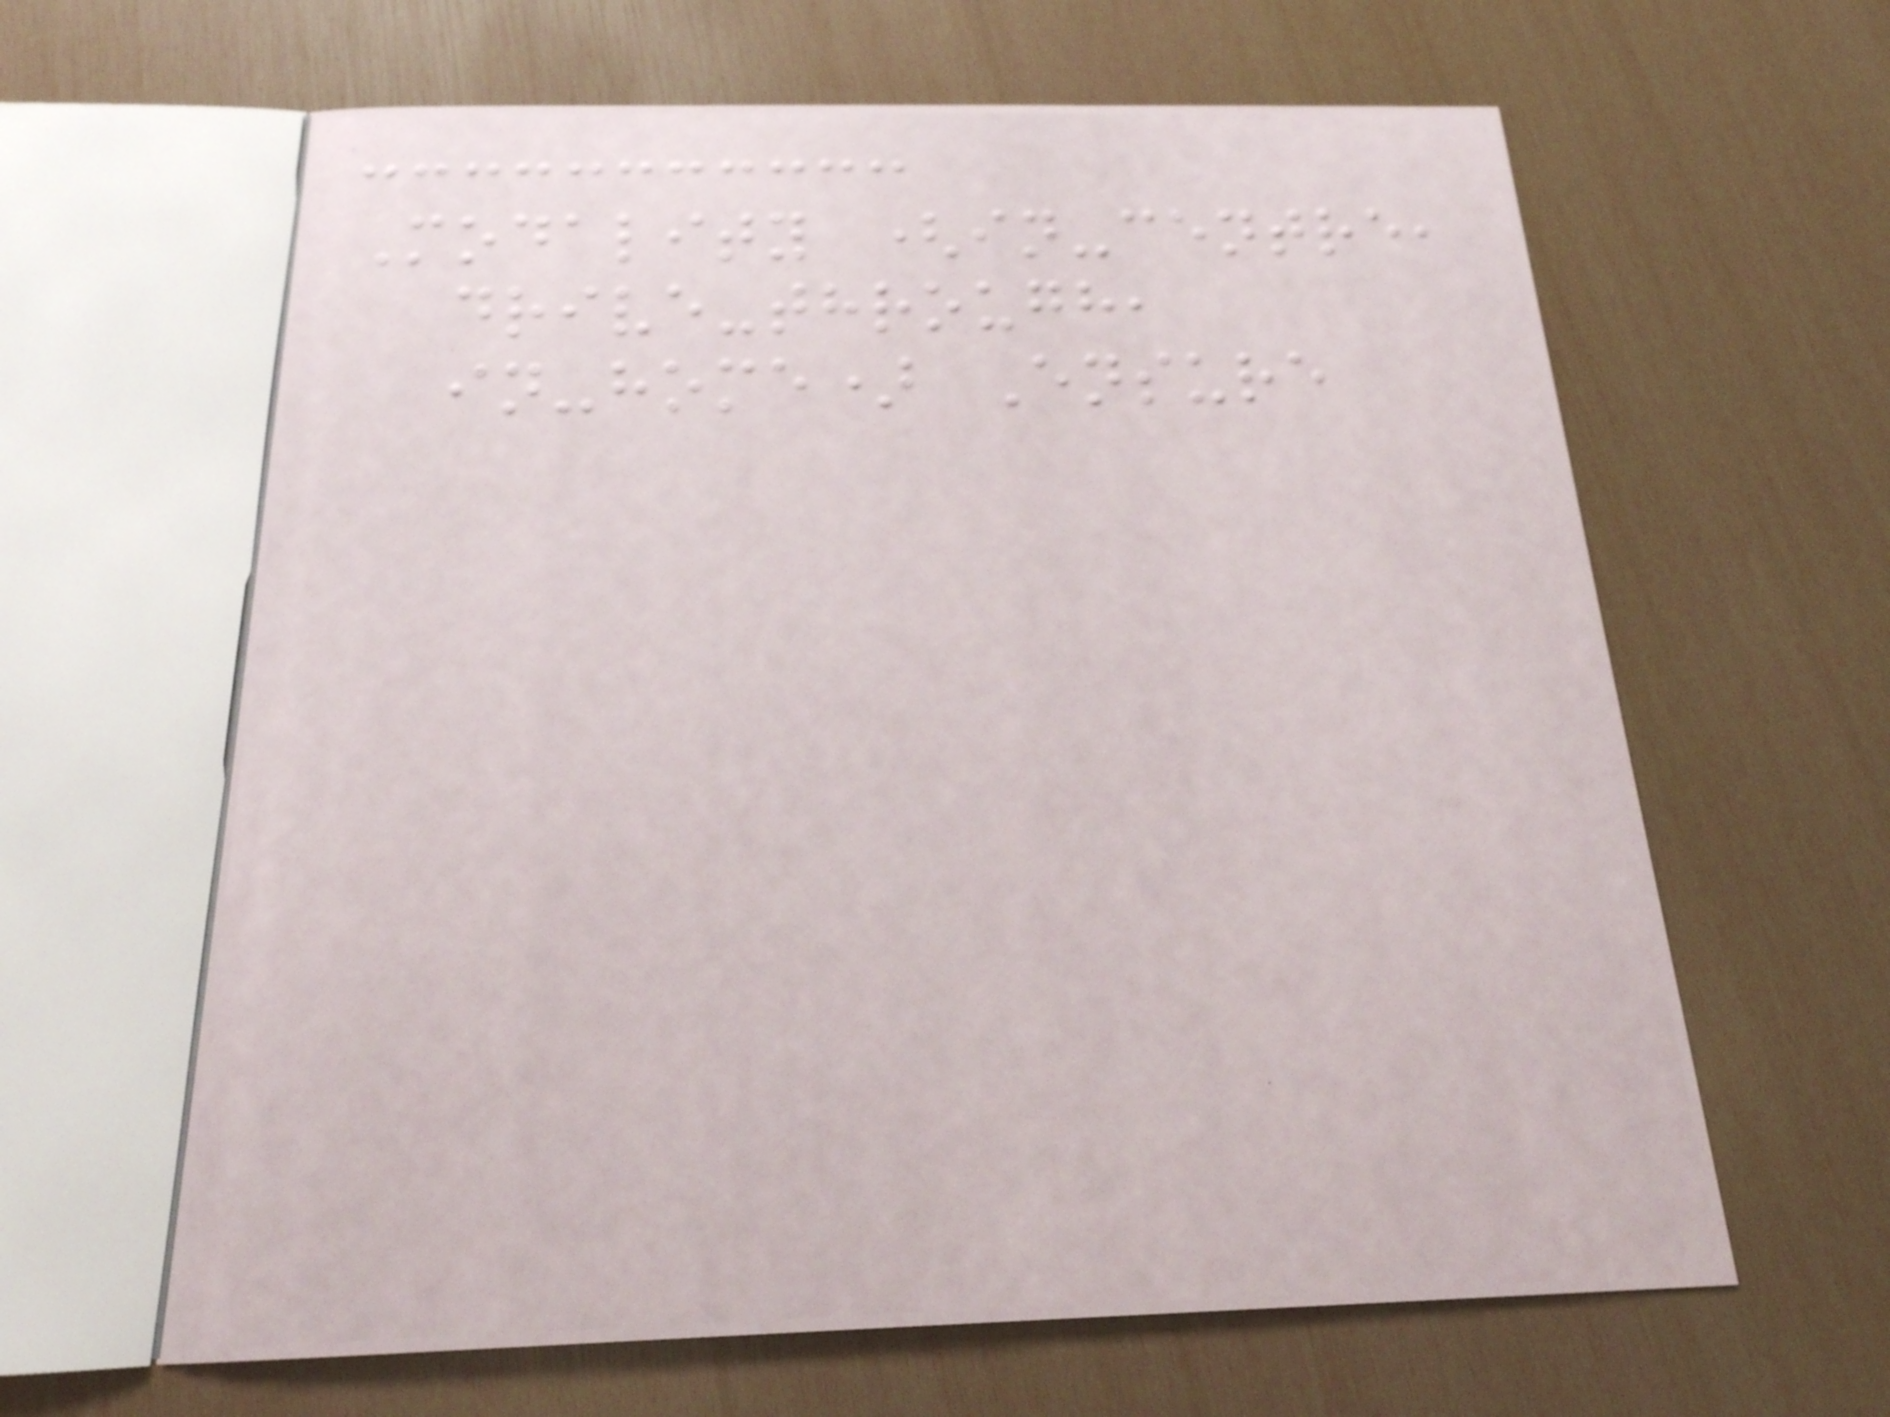Modality (in-centre,
drive-through,
in-home) Ensure
